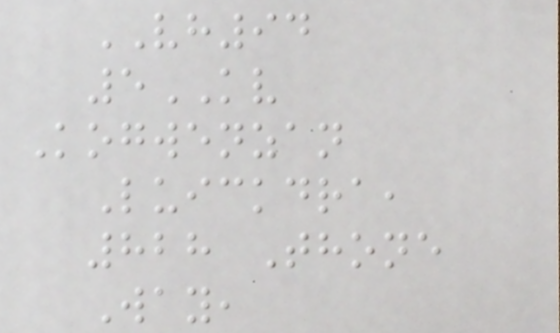VH94
5KV
Kogwenzan
Luickdra,
828 Thone
Way,
